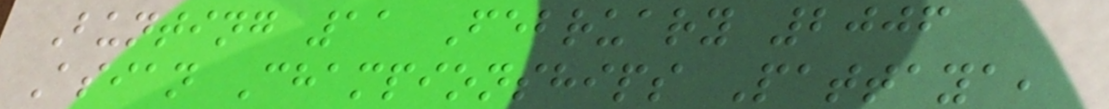Bunting 11 February 2006
Asian Championships Pattaya,
